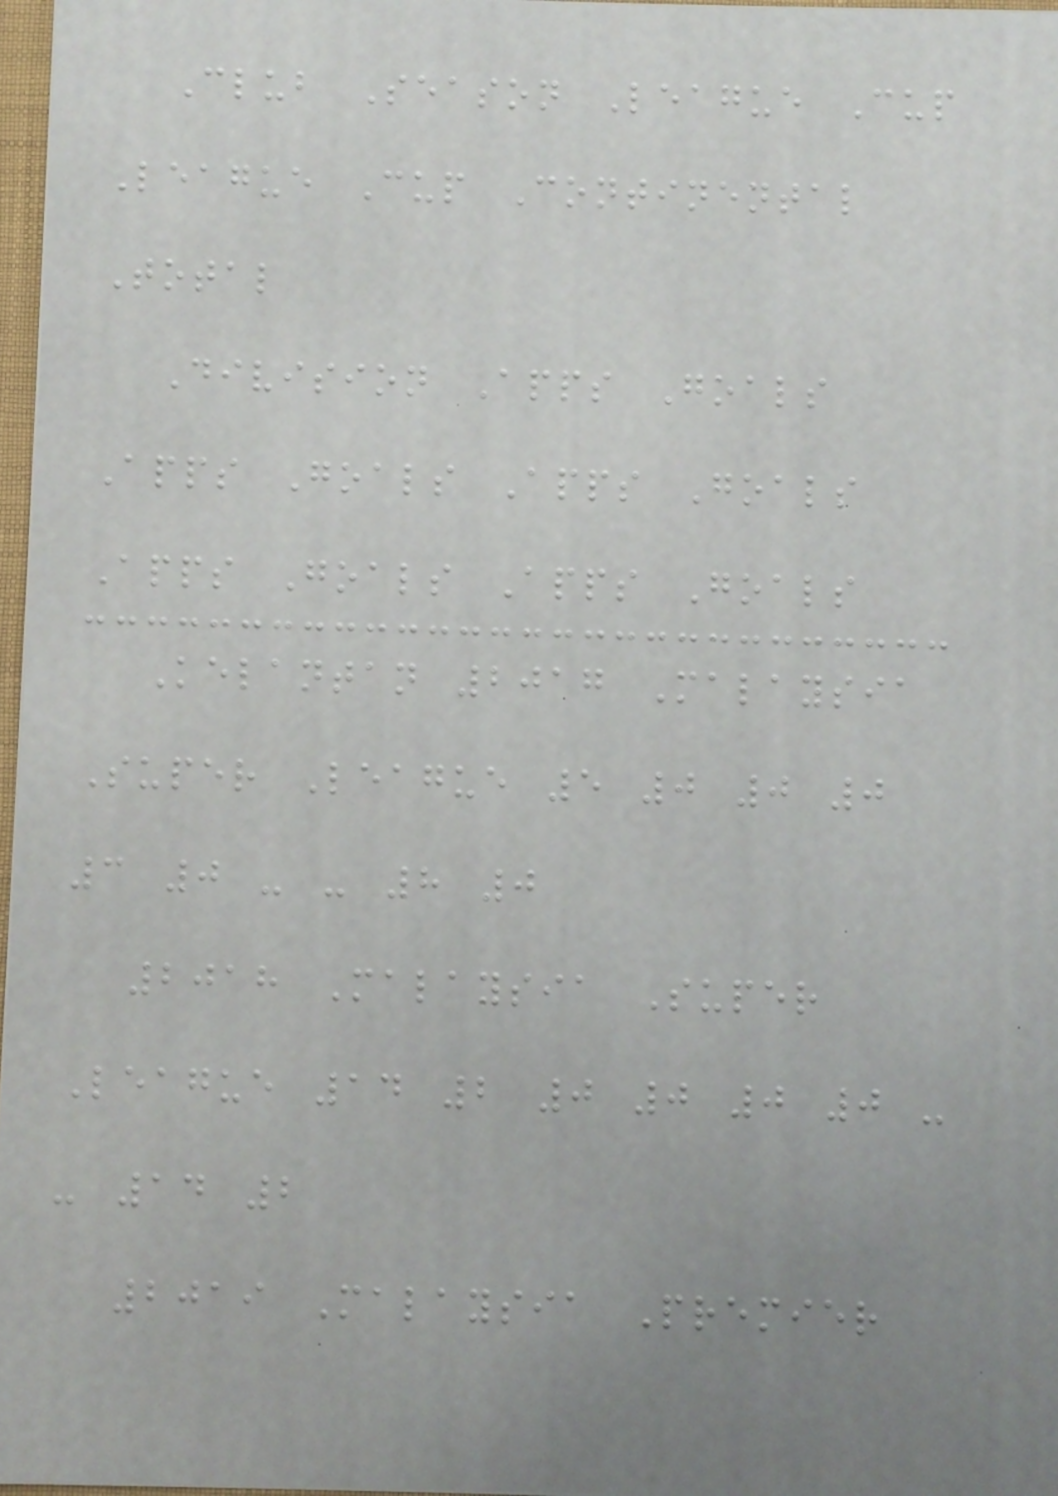Club Season League Cup
League Cup Continental
Total
Division Apps Goals
Apps Goals Apps Goals
Apps Goals Apps Goals
Kelantan 2017 Malaysia
Super League 5 0 0 0
3 0 - - 8 0
2018 Malaysia Super
League 14 2 0 0 0 0 -
- 14 2
2019 Malaysia Premier
